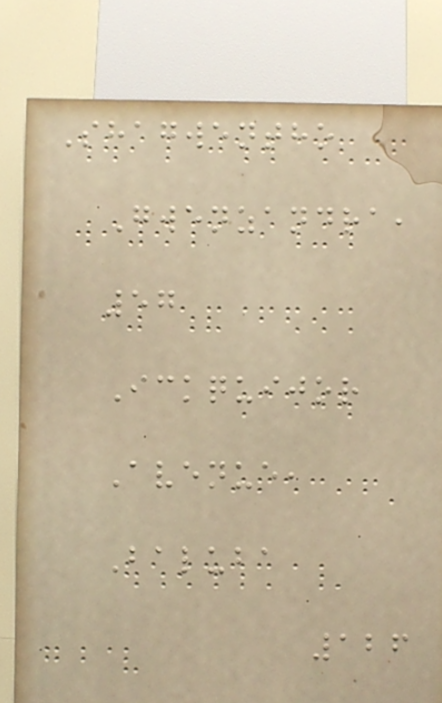Shagwentho
Gwenzandra,
57
Ickquijor
Avenue,
Baluba
126
